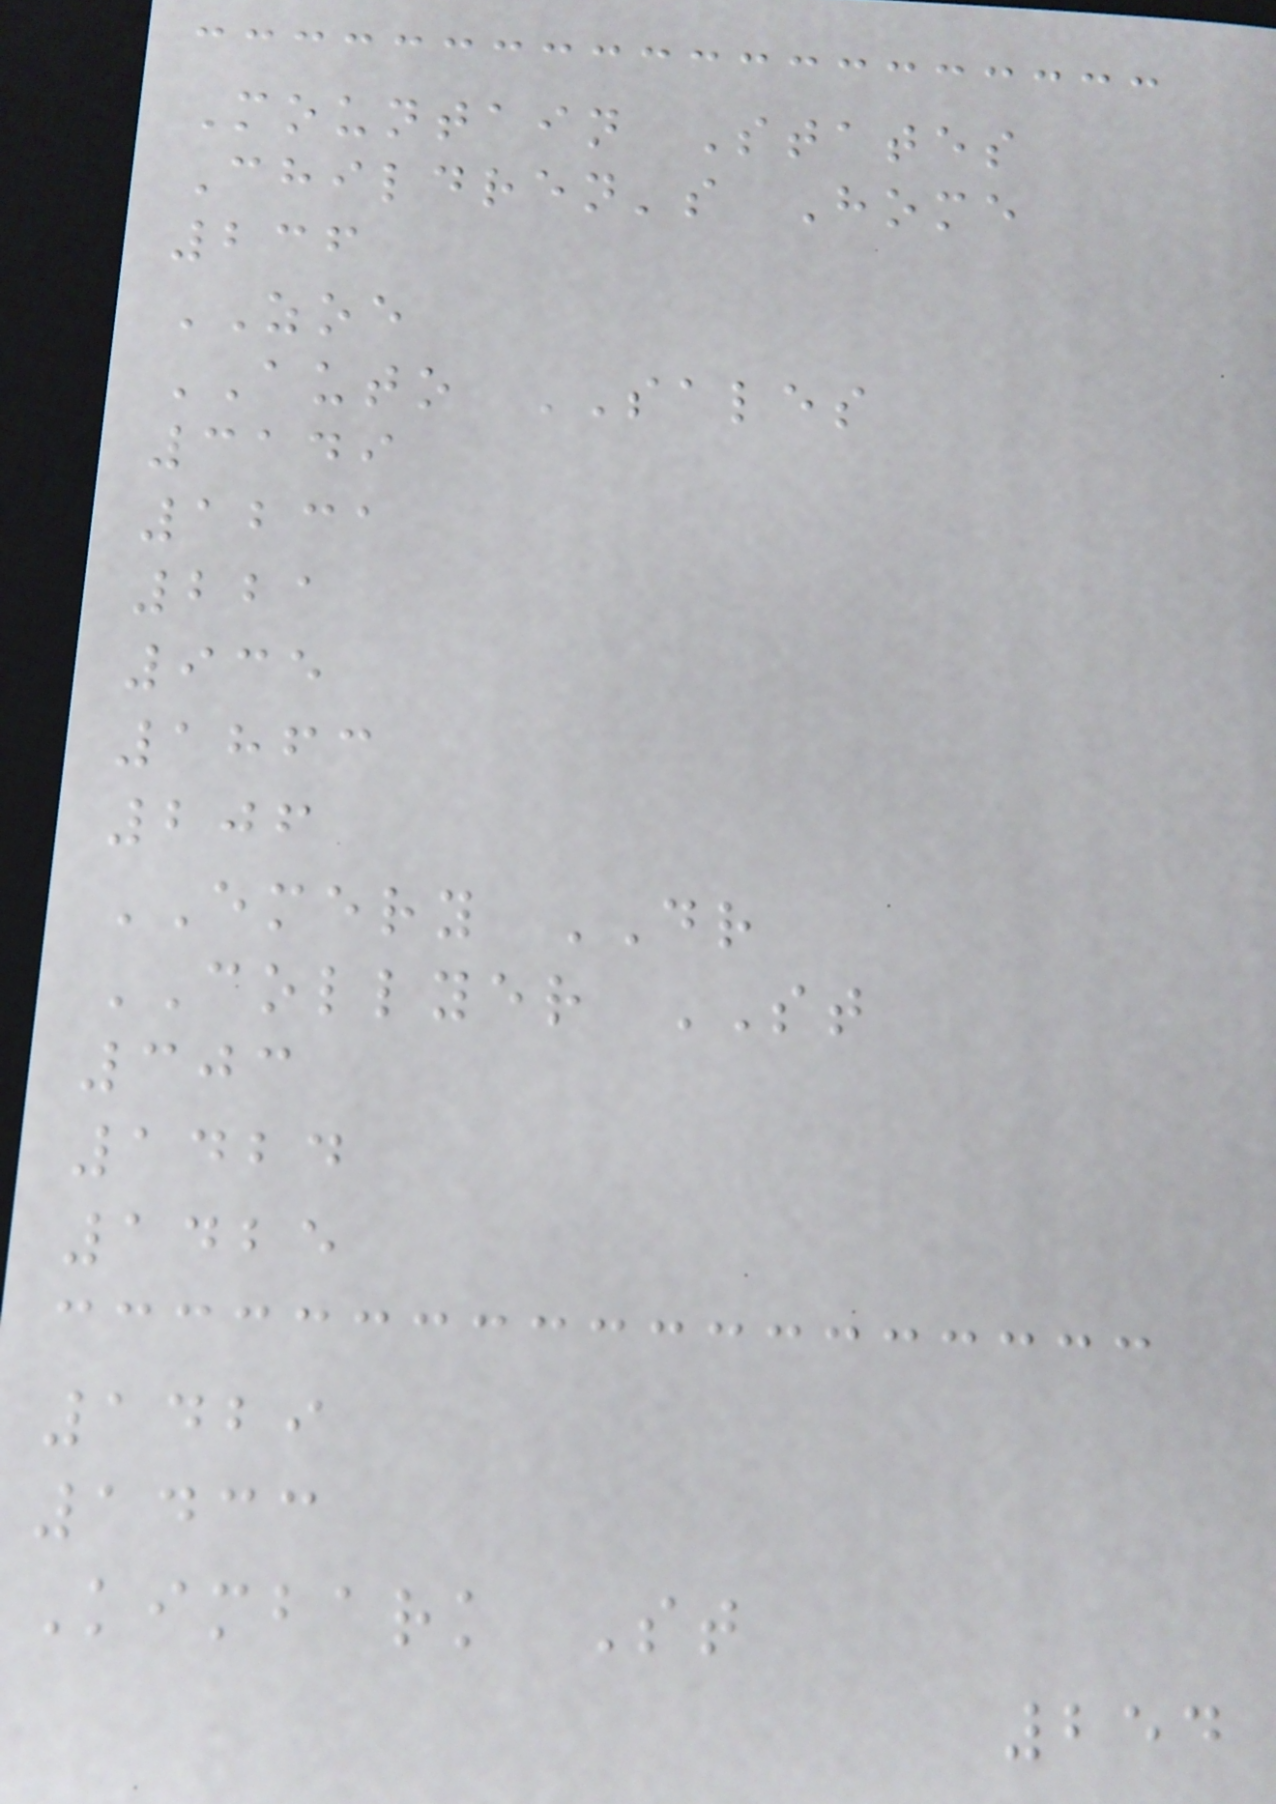Mountain States
Children's Home
236
ZOE
AUTO SALES
3149
1231
221
935
1863
206
EMERY DR
COLLYER ST
303
1424
1425
1429
1433
Kimbark St
254
